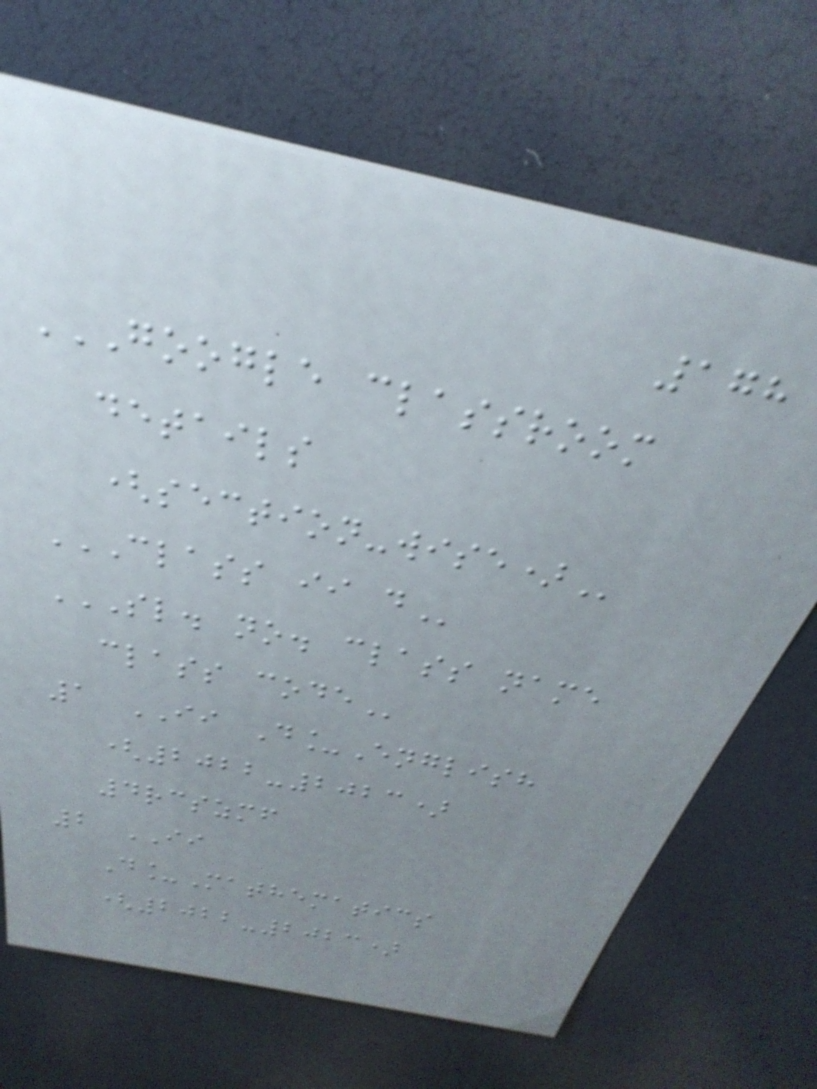178
GOOGLE CLASSROOM
DETAILS
(SECTION-WISE)
CLASS II D
SL. NO. CLASS NAME
CLASS CODE
1 II D_English
(2022-2023)
4rcszmf
2 II
D_Mathematics
(2022-2023)
